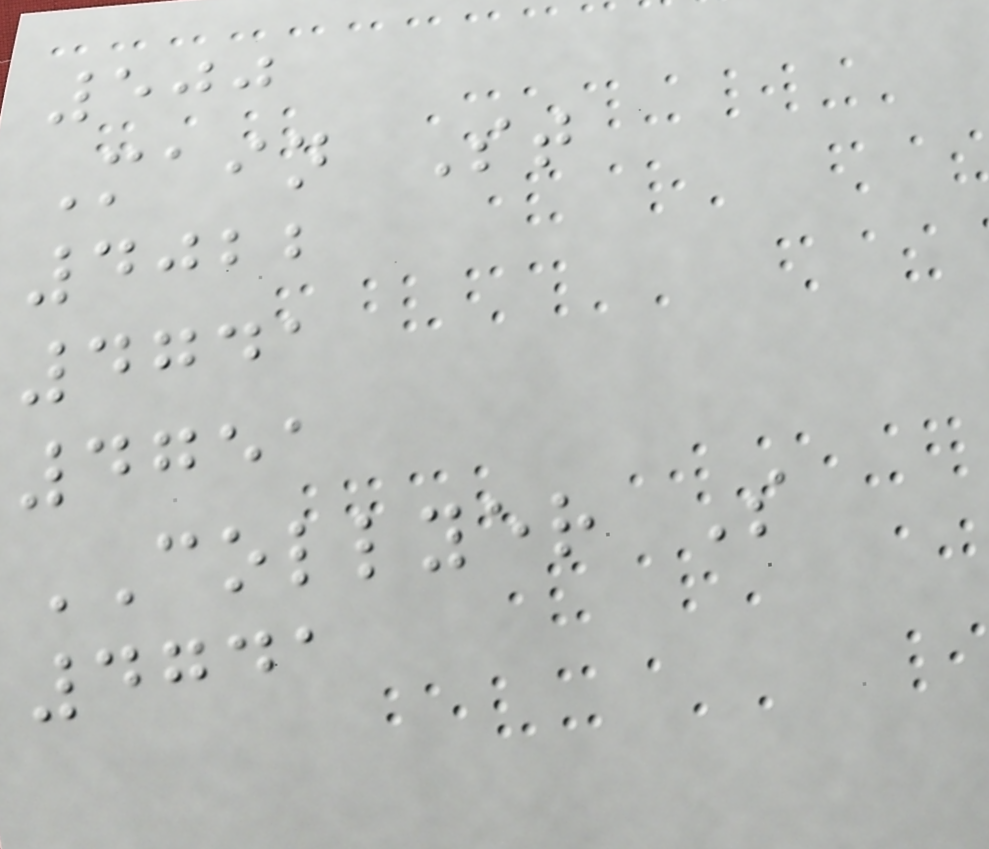500
Main St
4022
4741
4751
COLLYER S
4741
